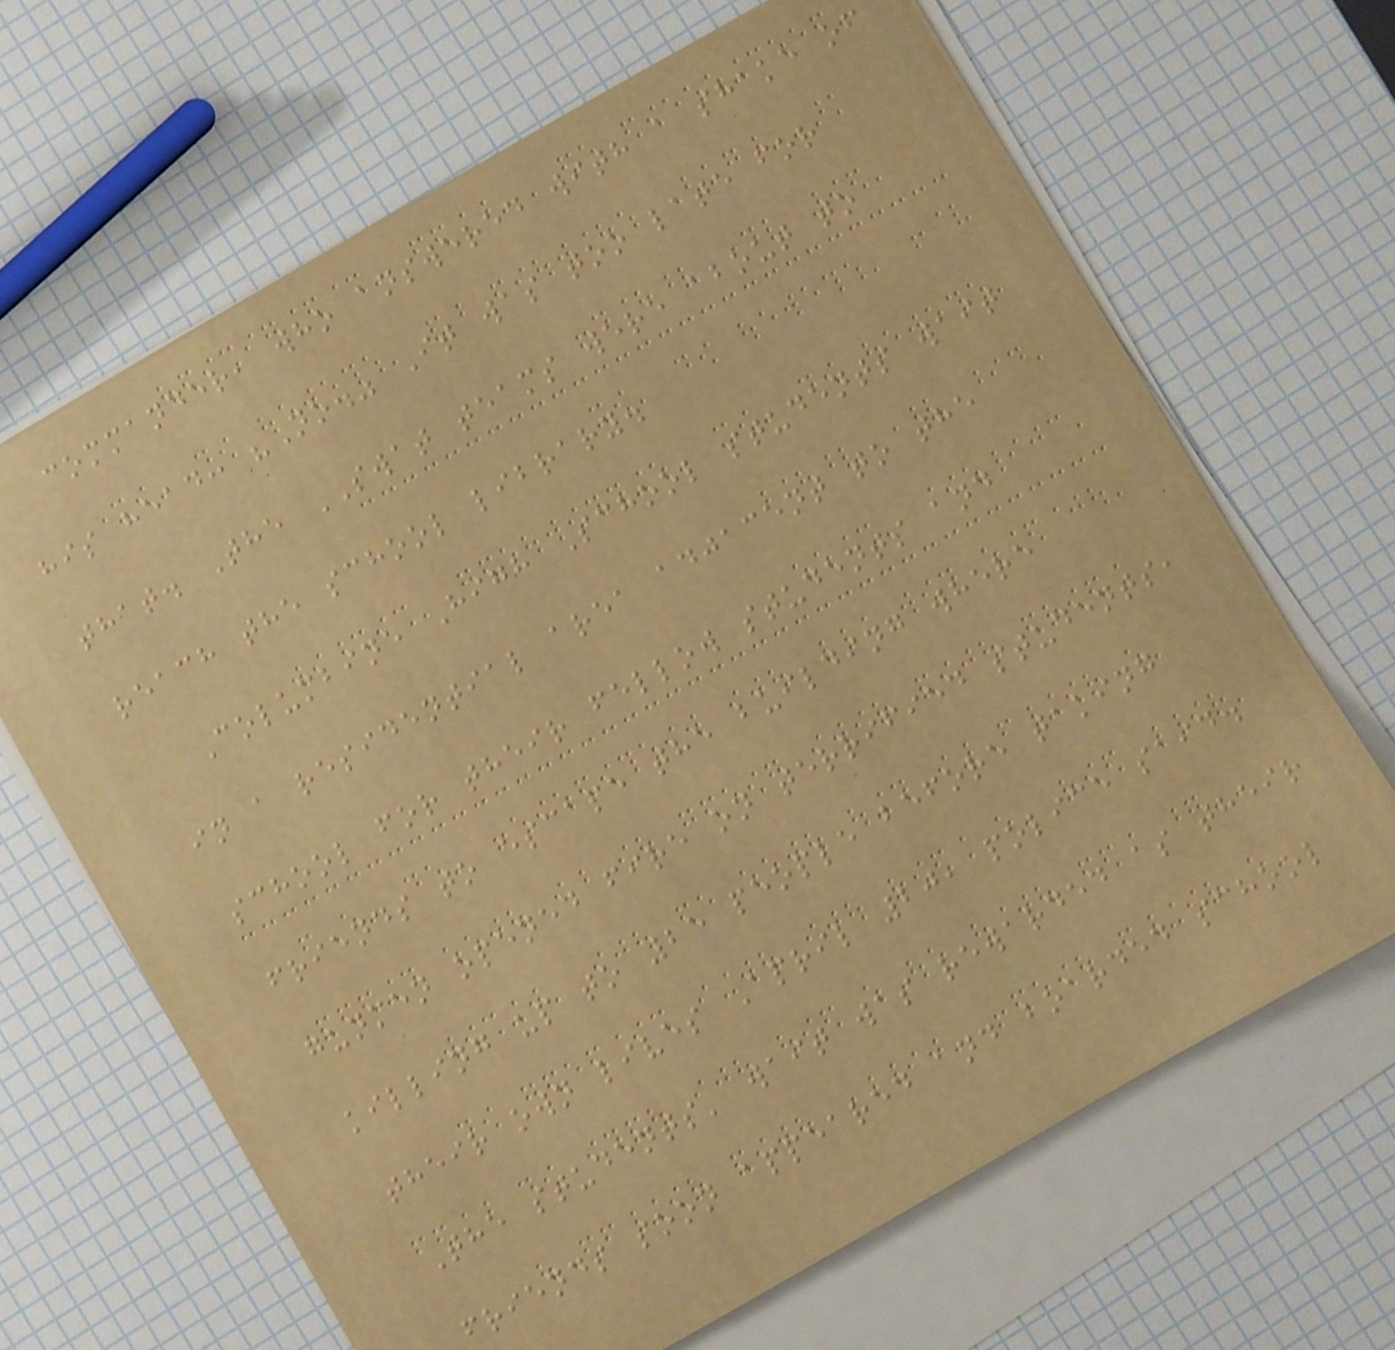commander, who answered with a shake of
his head: "No." It was too late for
that. The SWAT teams were about to
reach the school library.
Columbine High School students wait
in a residential area adjacent to the
school for their fellow students and
friends to escape the building where
gunmen opened fire on terrified students,
killing up to 25 people before taking
their own lives April 20, police said.
The students' wait was rewarded as their
friends soon appeared and boarded school
